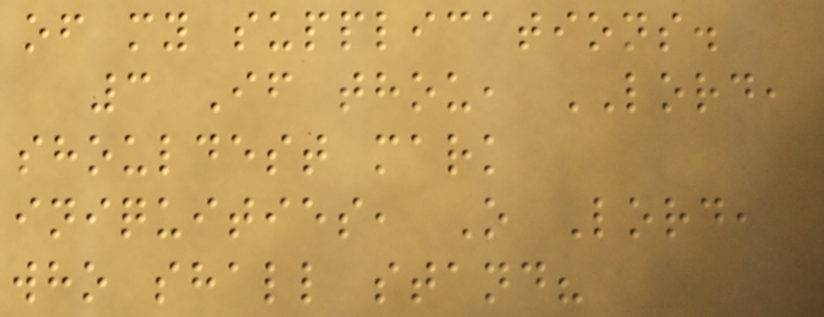of my supplications.
3 If thou, LORD,
shouldest mark
iniquities, O Lord,
who shall stand?
